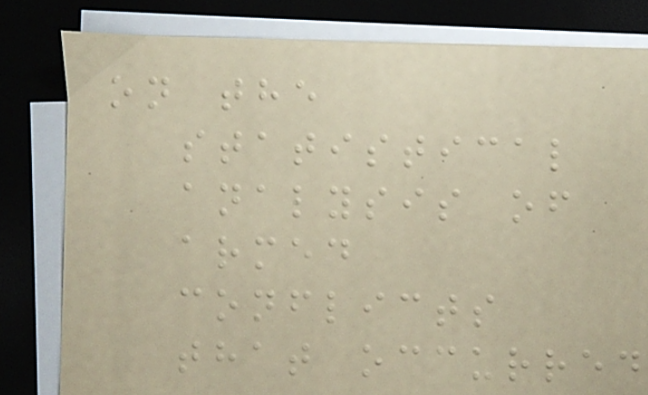on the
statistical
analysis of
armed
conflicts
that occurred
